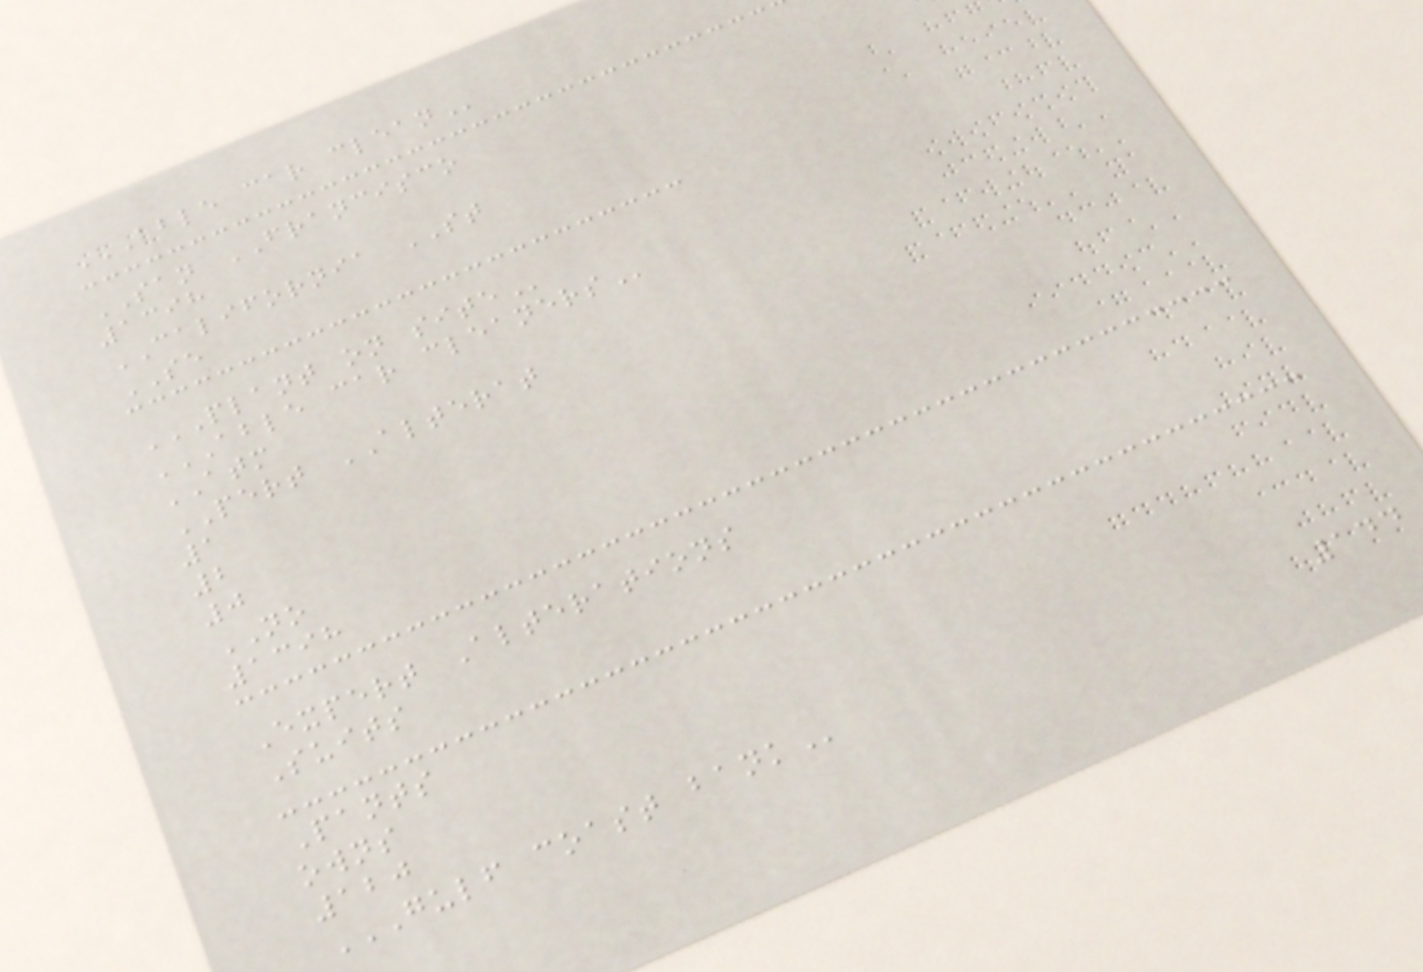ABLE CAR CLEAN
SAN FRANCISCO
1398
CALIFORNIA ST
SE
PLANT ON SITE
ABLE CAR CLEANERS
ATM
PERT ALTERAT
1
2
0
NO
1398
Expert Alterations
Suits
Pants
owns
120
GULF COAST BANK
144
